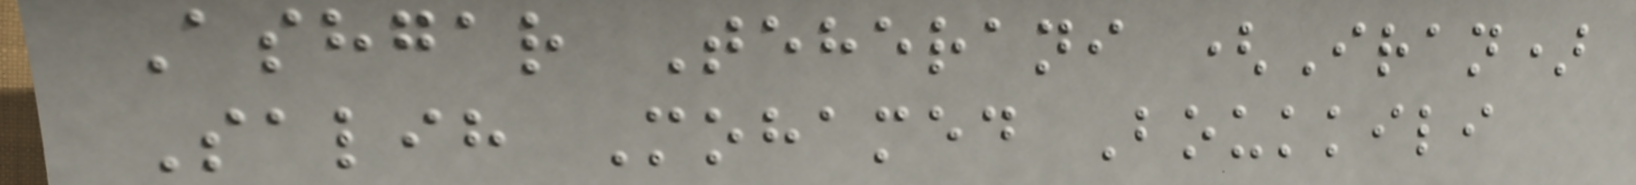Ashgar Teherani (Iran)
Salih Mohamed Boukkili
